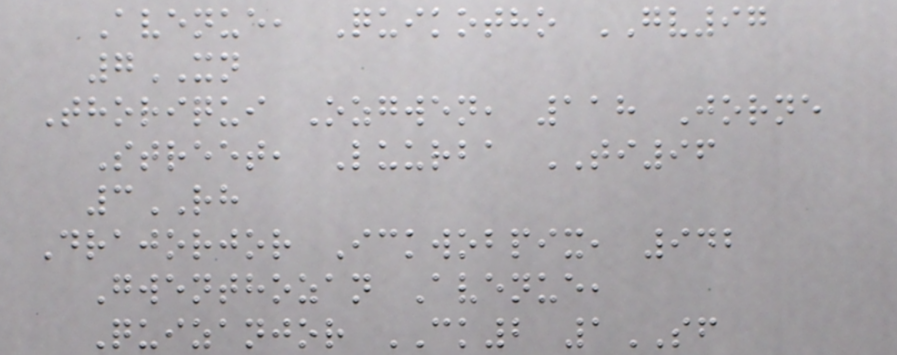Avenue, Quikotho GV97
7XN
Thoriqui Ozgwen, 118 Jorne
Street, Luurba TI96
3RH
Drajorjor Ickwobpix, 942
Gwenthozan Avenue,
Quizanjor CK2 1SF
